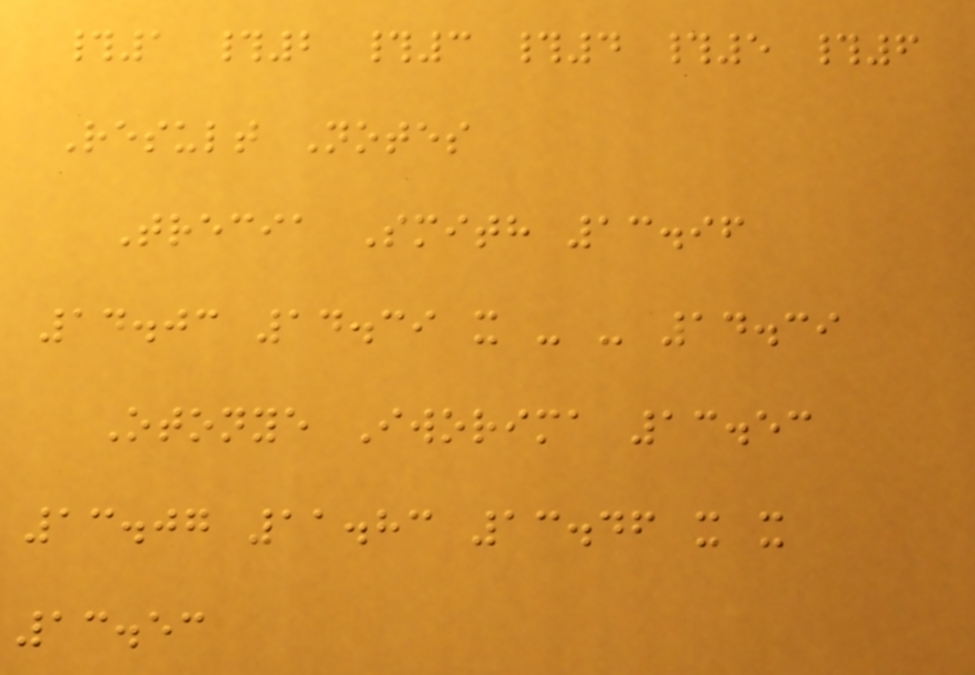#1 #2 #3 #4 #5 #6
Result Notes
Trecia Smith 13.96
14.03 14.39 x - - 14.39
Otonye Iworima 13.53
13.07 11.83 13.46 x x
13.53
